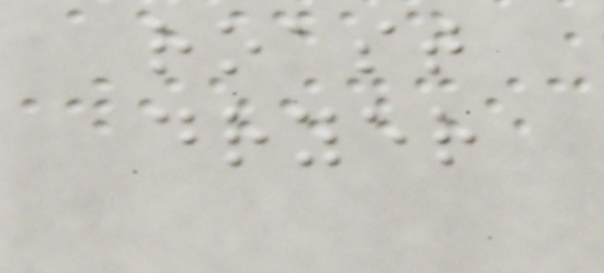roast
dryer
